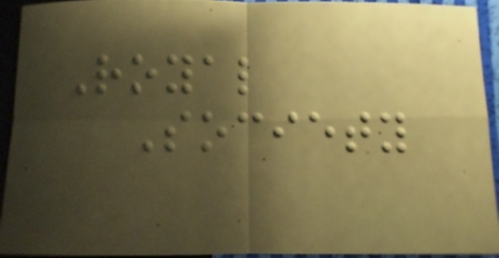Royal
Society
